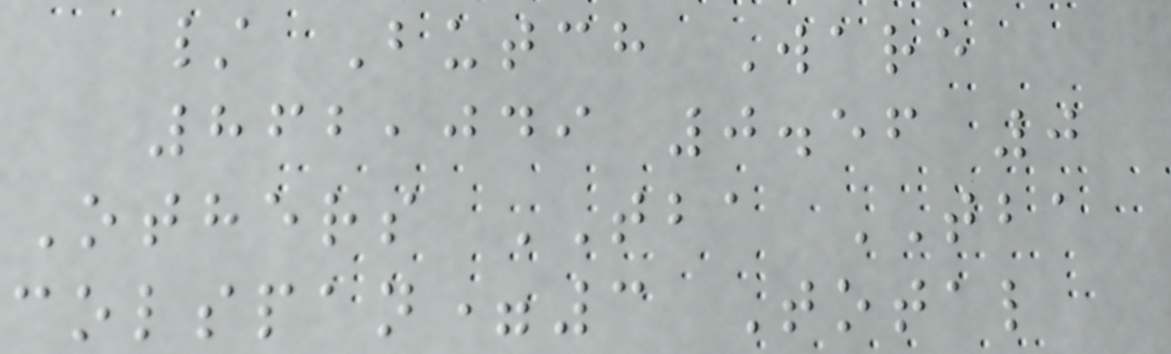/ Butch Ware
862,049 0.56 0
Others TBA TBA
colspan=3 Total
